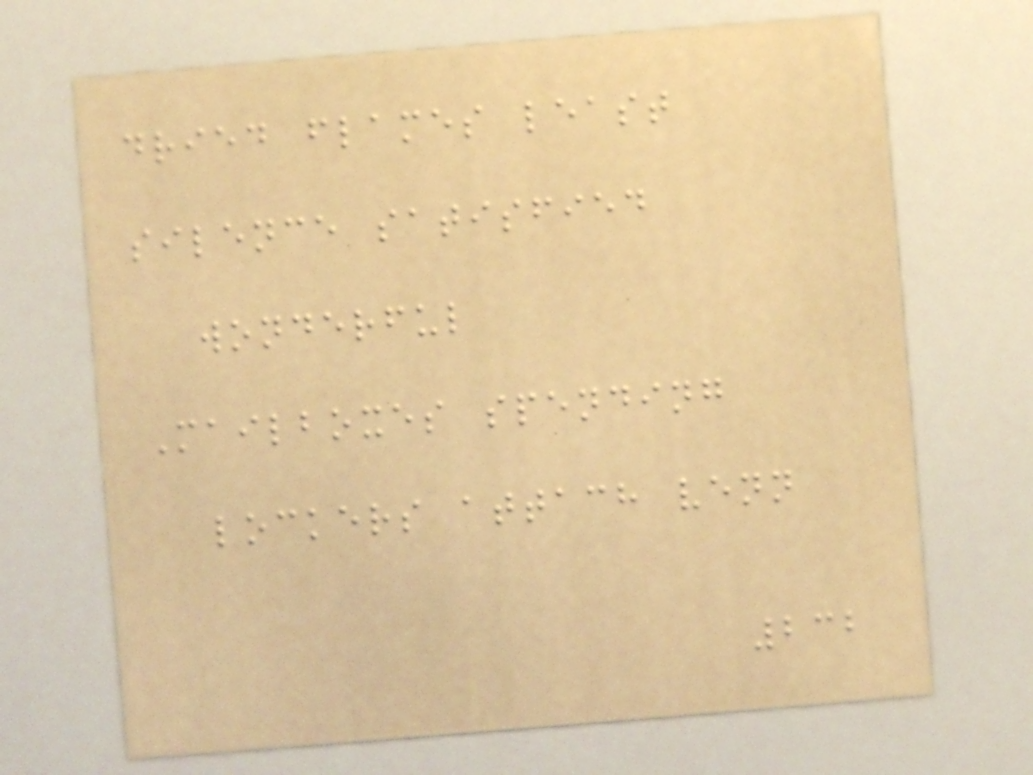dried flames least
silence satisfied
wonderful
Mailboxes spending
lockers attach venn
232
